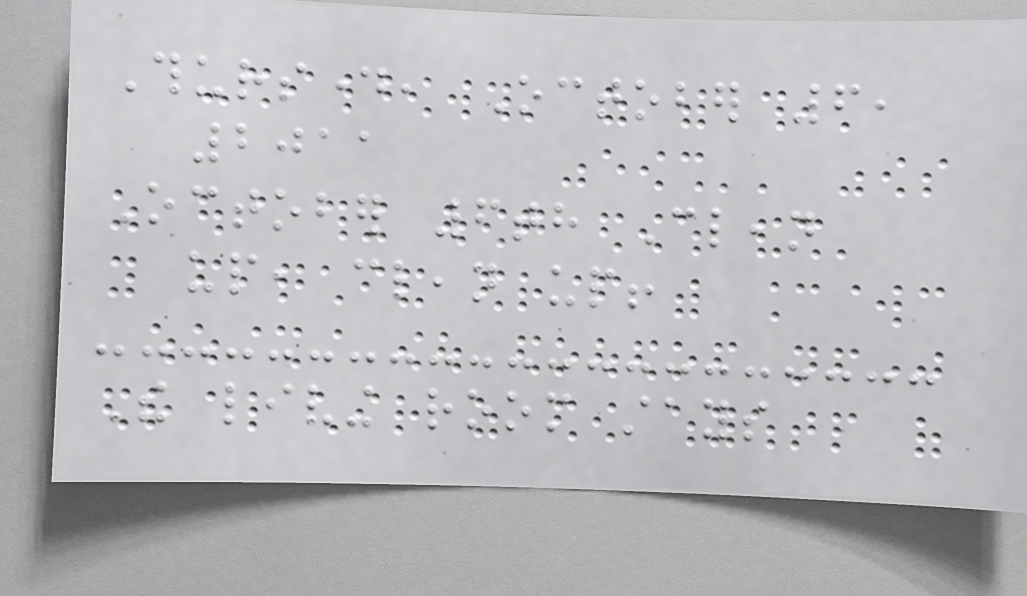Thursday, October 6,
2011
October 6th Clean
up, clean up!
The living room stays
